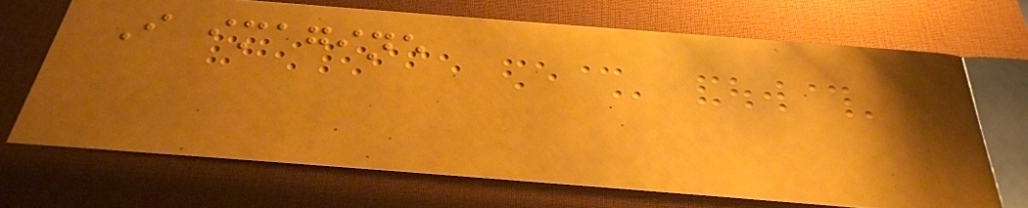I imagine
